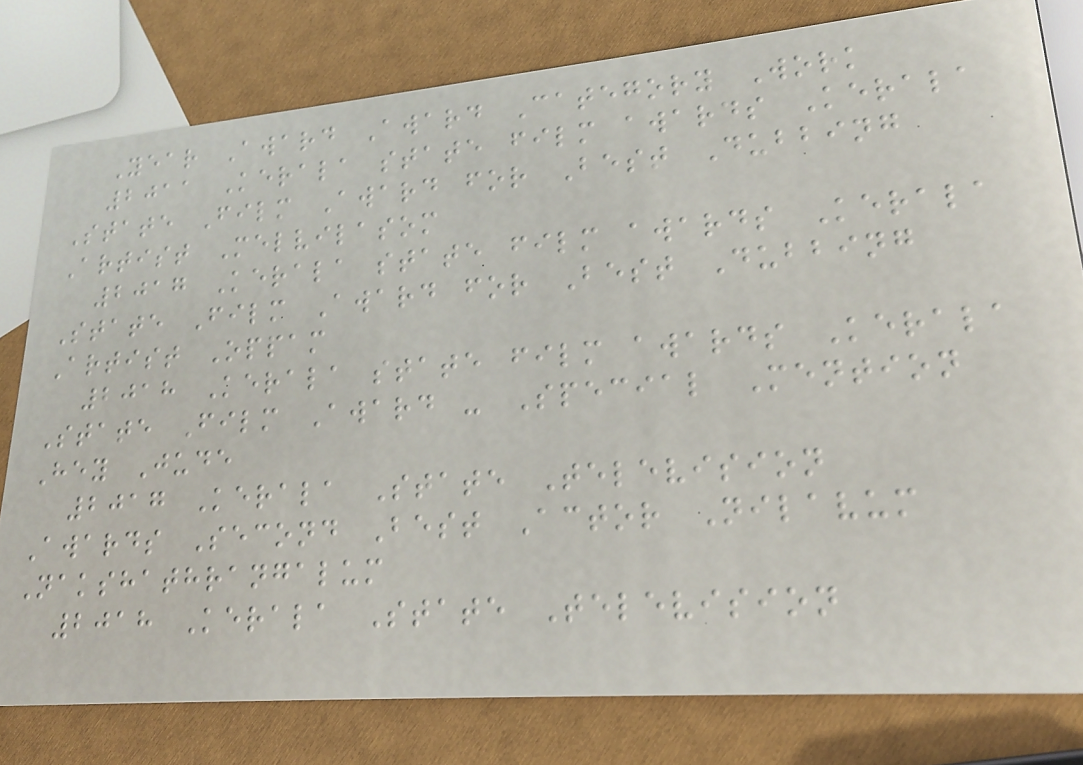Year Award Award Category Work
2011 Kerala state film awards Kerala
State Film Award for Best Dubbing
Artist Melvilasom
2017 Kerala state film awards Kerala
State Film Award for Best Dubbing
Artist Oppam
2018 Kerala state film awards Kerala
State Film Award - Special Mention
Hey Jude
2017 Kerala State Television
Awards Second Best Actor Nilavum
Nakshathrangalum
2018 Kerala State Television
